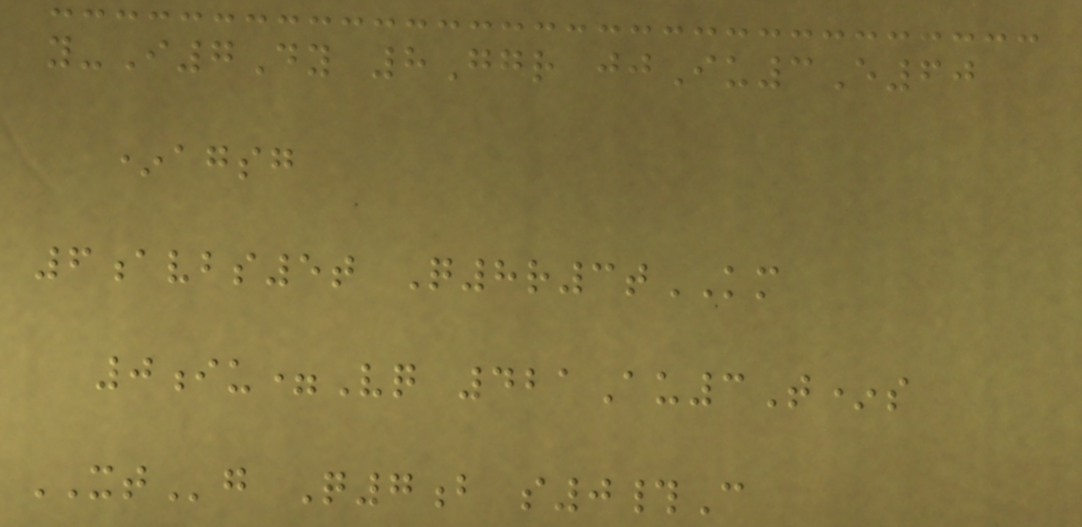y-I7Dy 8Ggr jjIu3E60
*agsg
6avbs5t Q8r3tKM
0iu=Vq 421Au3T*s
XTg Q7b s0#C
